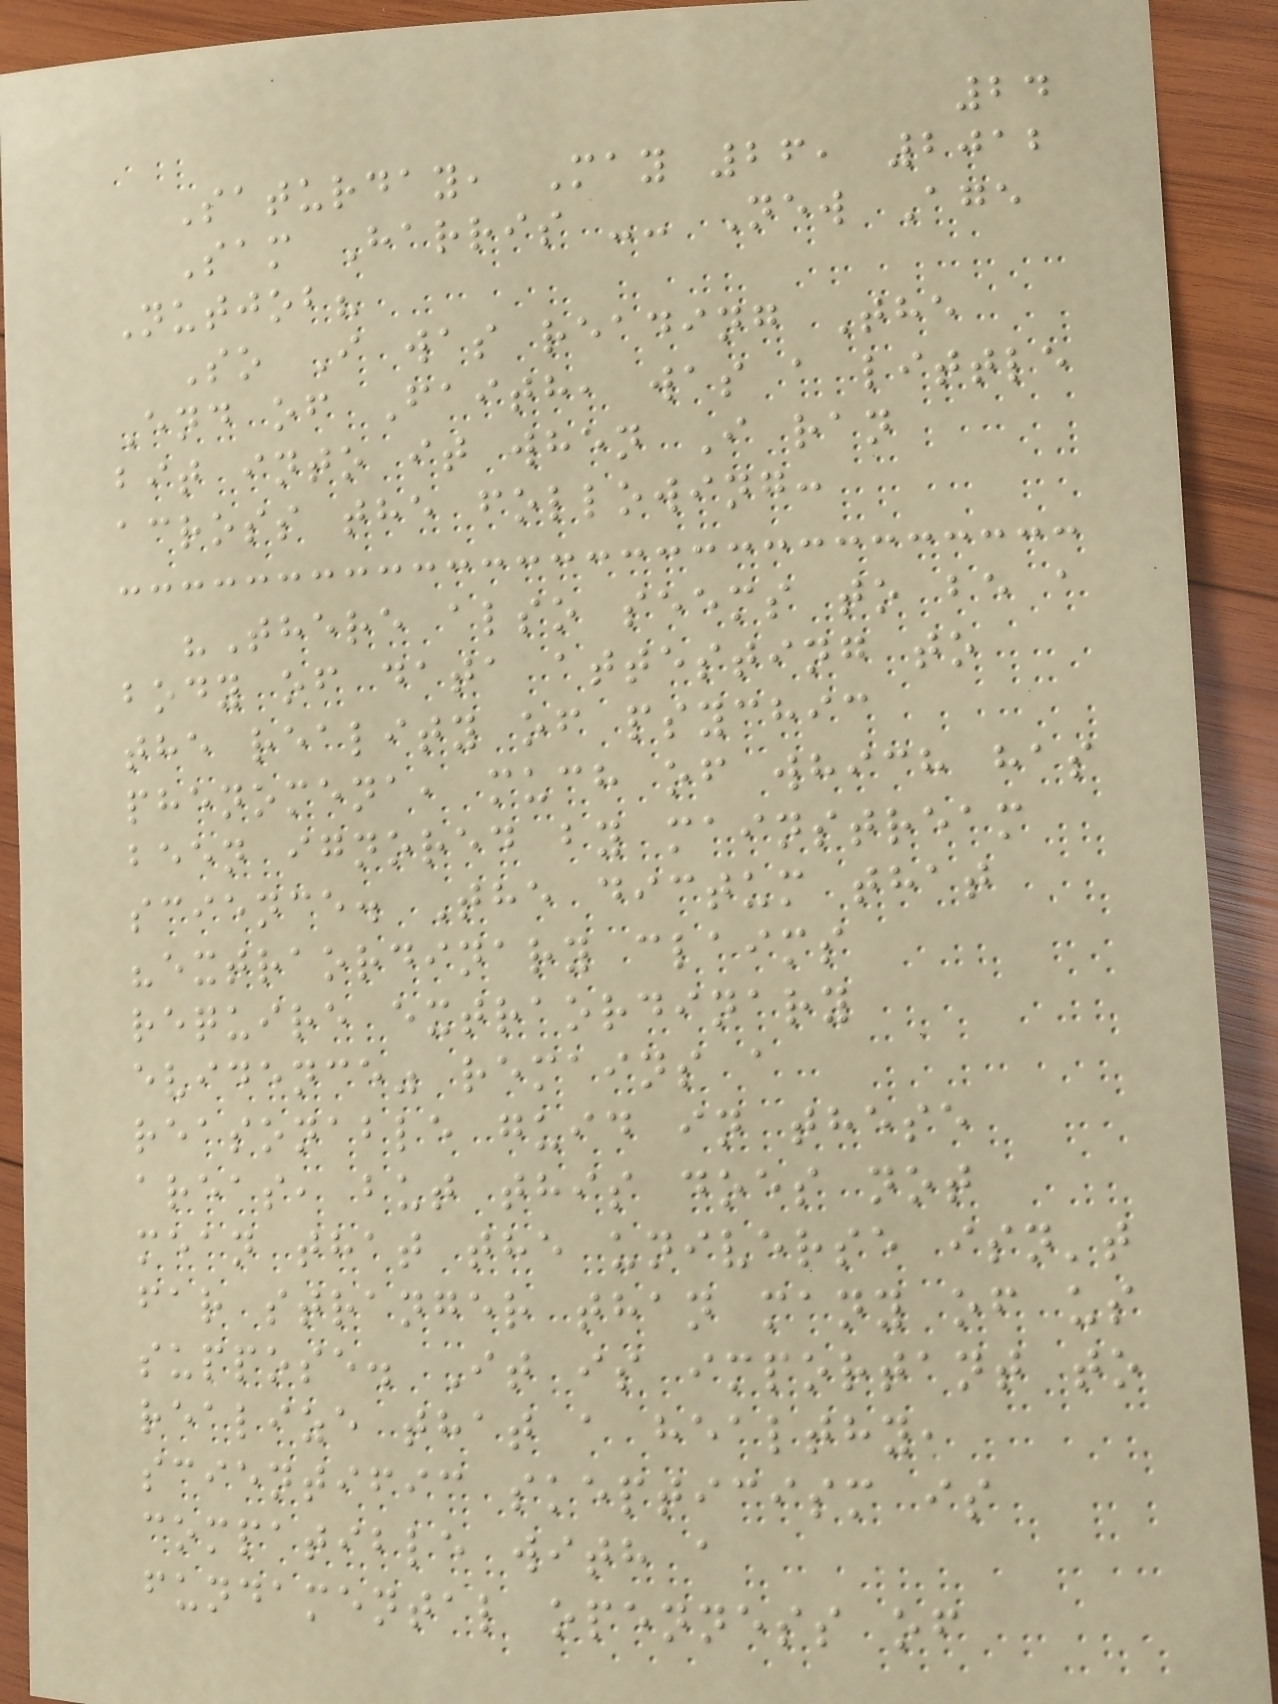24
Saturday, May 26, 2012
Sam Harris -- New Age
Nutjob?
So I was reading The
End of Faith, was a little
bit into it when I ran
across the following:
"There also seems to be a
body of data attesting to
the reality of psychic
phenomena, much of which has
been ignored by mainstream
science. The dictum that
"extraordinary claims
require extraordinary
evidence" remains a
reasonable guid in these
areas, but this does not
mean that the universe isn't
far stranger than many of us
suppose. It is important to
realize that a healthy,
scientific skepticism is
compatible with a
fundamental openness of
